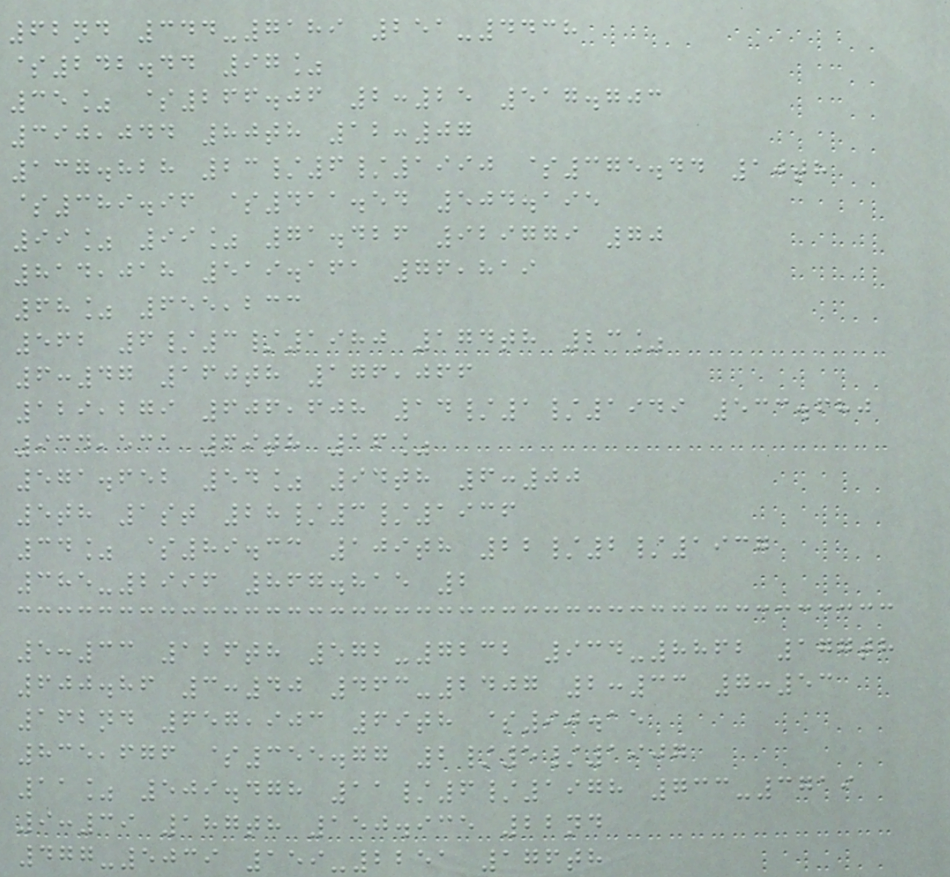62nd 344-7189 251-4438
$242.44 97%
35% $266.06 2:25 517.703
390,044 80th 12:07
137.828 23/6/1990 $375.44 10th
$389.96 $411.54 504.195
99% 99% 71.426 929779 70
814,018 519.161 76,819
68% 655,233
562 6/3/1980 174th 23%
6:47 160th 176,066
129,279 606,608 14/1/1949 533.680
934,531 69th 16%
571.652 54% 94th 6:00
5th 1st 28/3/1936
34% $89.33 109th 22/2/1937
385-2996 867.815 2
5:33 126th 572-7232 934-8862 177th
600.86 3:40 463-2407 2:33 7:53
162nd 657,903 69th $90.15
835,676 $355.77 2/5/1907
11% 509.478 11/6/1978 733-3719
9:39 187th 150.935 22nd
477-5039 159-2251 176th
